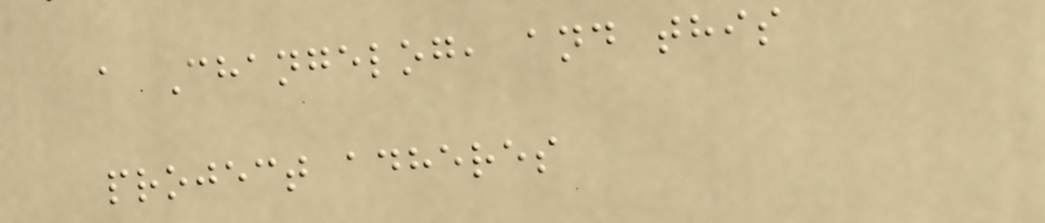a Changelog, and this
project adheres
